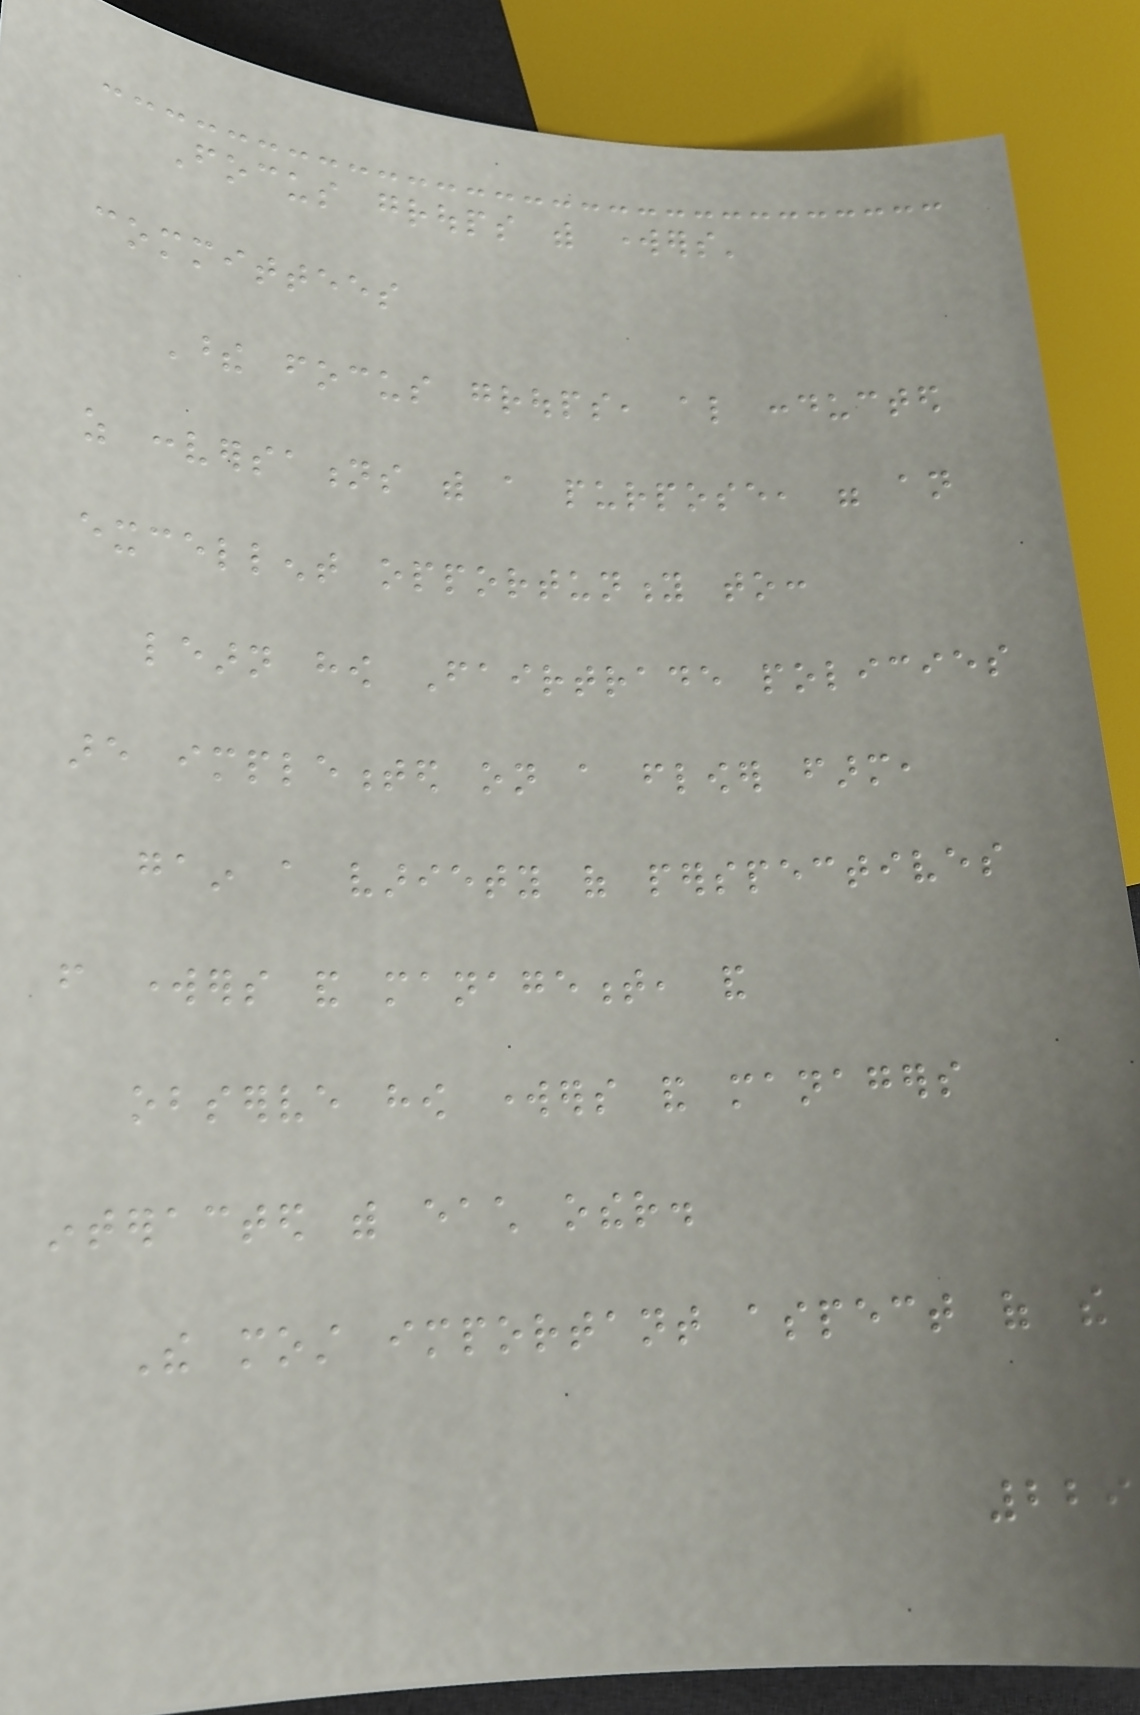Focus groups with workers'
committees
These focus groups, also conducted
as conversations with a purpose, were an
excellent opportunity to:
learn how Fairtrade policies
are implemented on a flower farm,
gain a variety of perspectives
from workers and management, and
observe how workers and managers
interacted with each other.
The most important aspect of the
229
